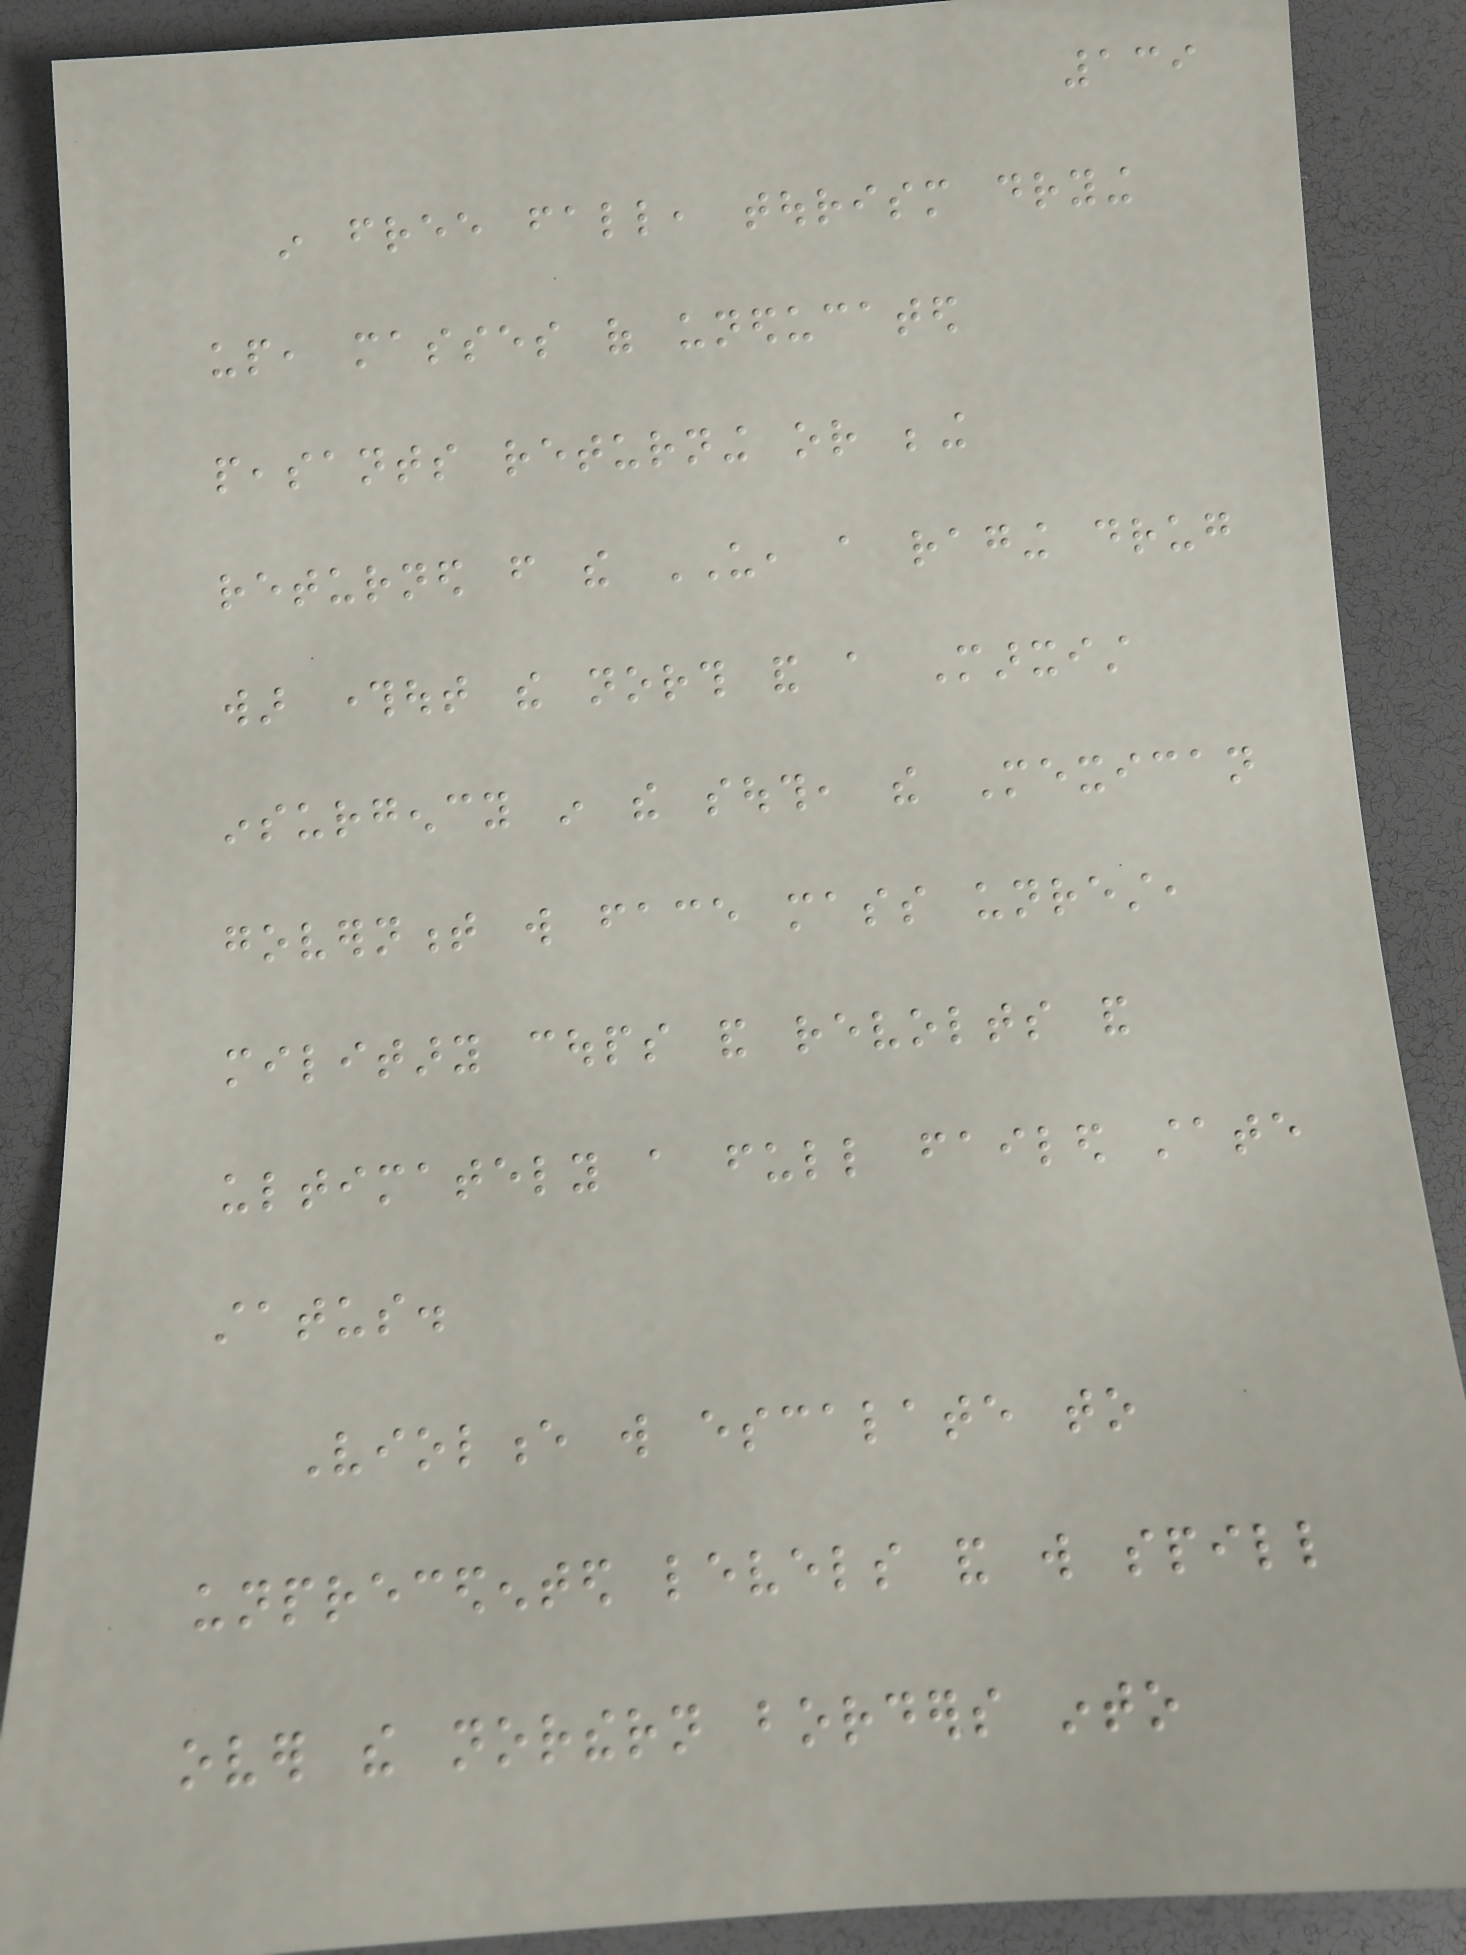139
in free fall, tourism drying
up, masses of uneducated
peasants returning or being
returned from the US, a raging drug
war throughout the north and a Marxist
insurgency in the south, the Mexican
government will face mass unrest,
military coups and revolts and
ultimately a full failed state
status.
Violence will escalate to
unprecedented levels and will spill
over the northern borders into
